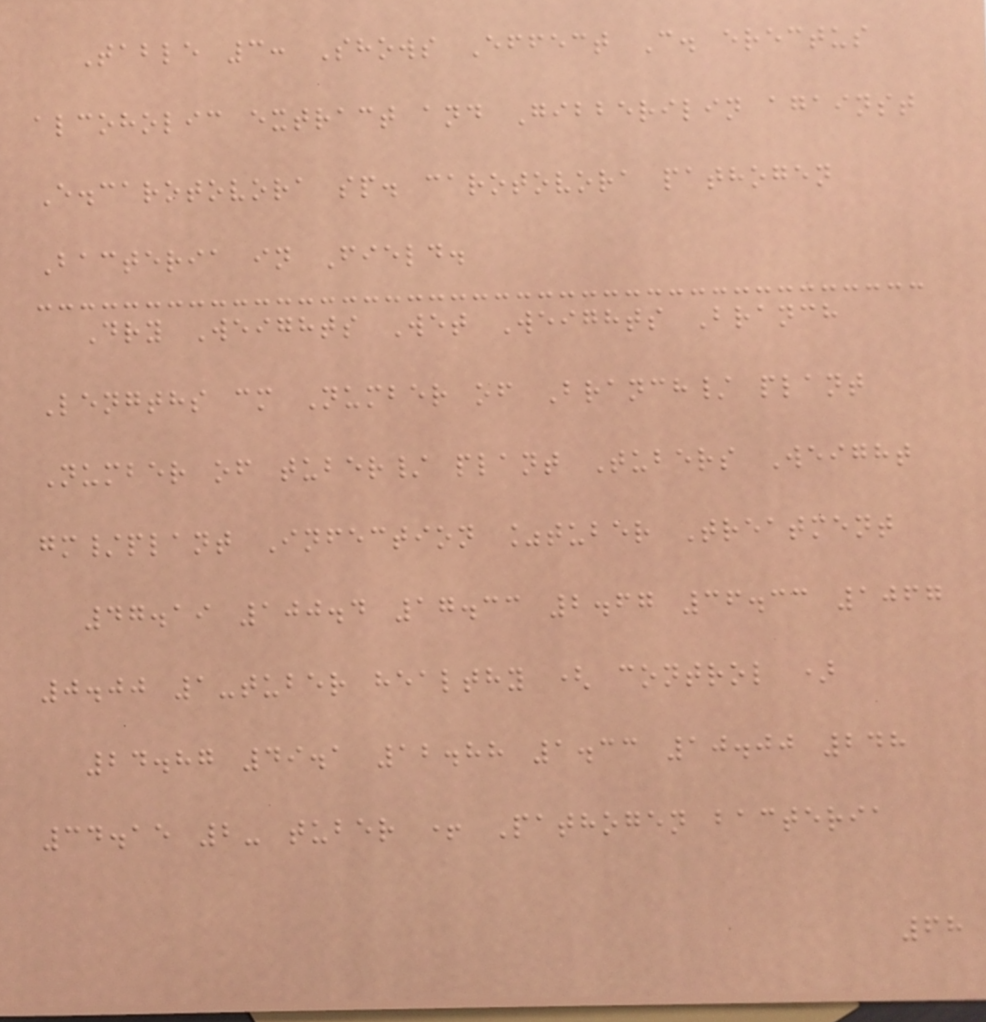Table 3: Shows Effect C. erectus
alcoholic extract and Gibberilin against
E.carotovora sp. carotovora pathogen
Bacteria in Field.
Dry Weights Wet Weights Branch
Lengths cm Number of Branch/ plant
Number of tuber/ plant Tubers Weight
gm/plant Infection %tuber Treatment
47.19 100.4 17.33 2.67 36.33 1067
0.00 1-tuber healthy ( control )
24.87 49.1 12.88 1.33 10.00 248
34.15 2- tuber + Pathogen bacteria
68
